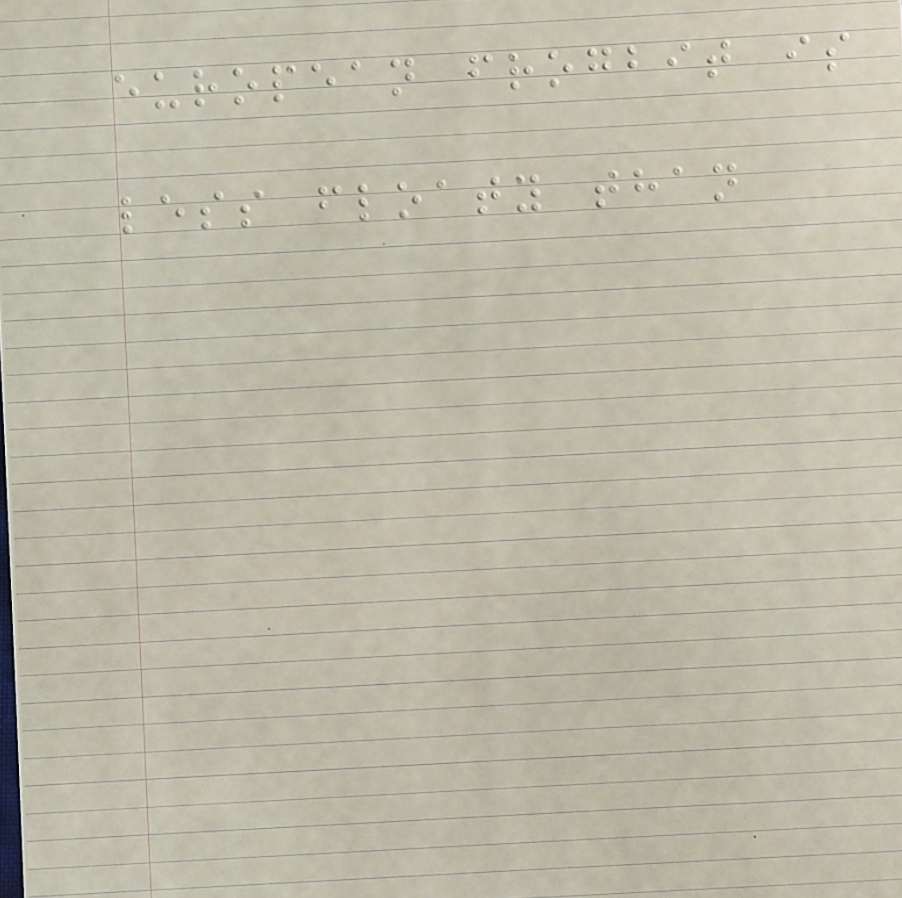european frogbit is
less floaty than
